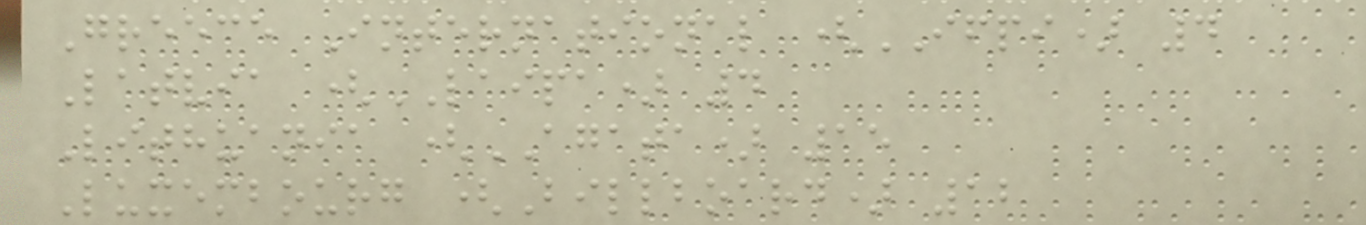Greece International (IFPI) 4
Latvia (LAIPA) 4
Lithuania (AGATA) 15
Luxembourg (Billboard) 12
